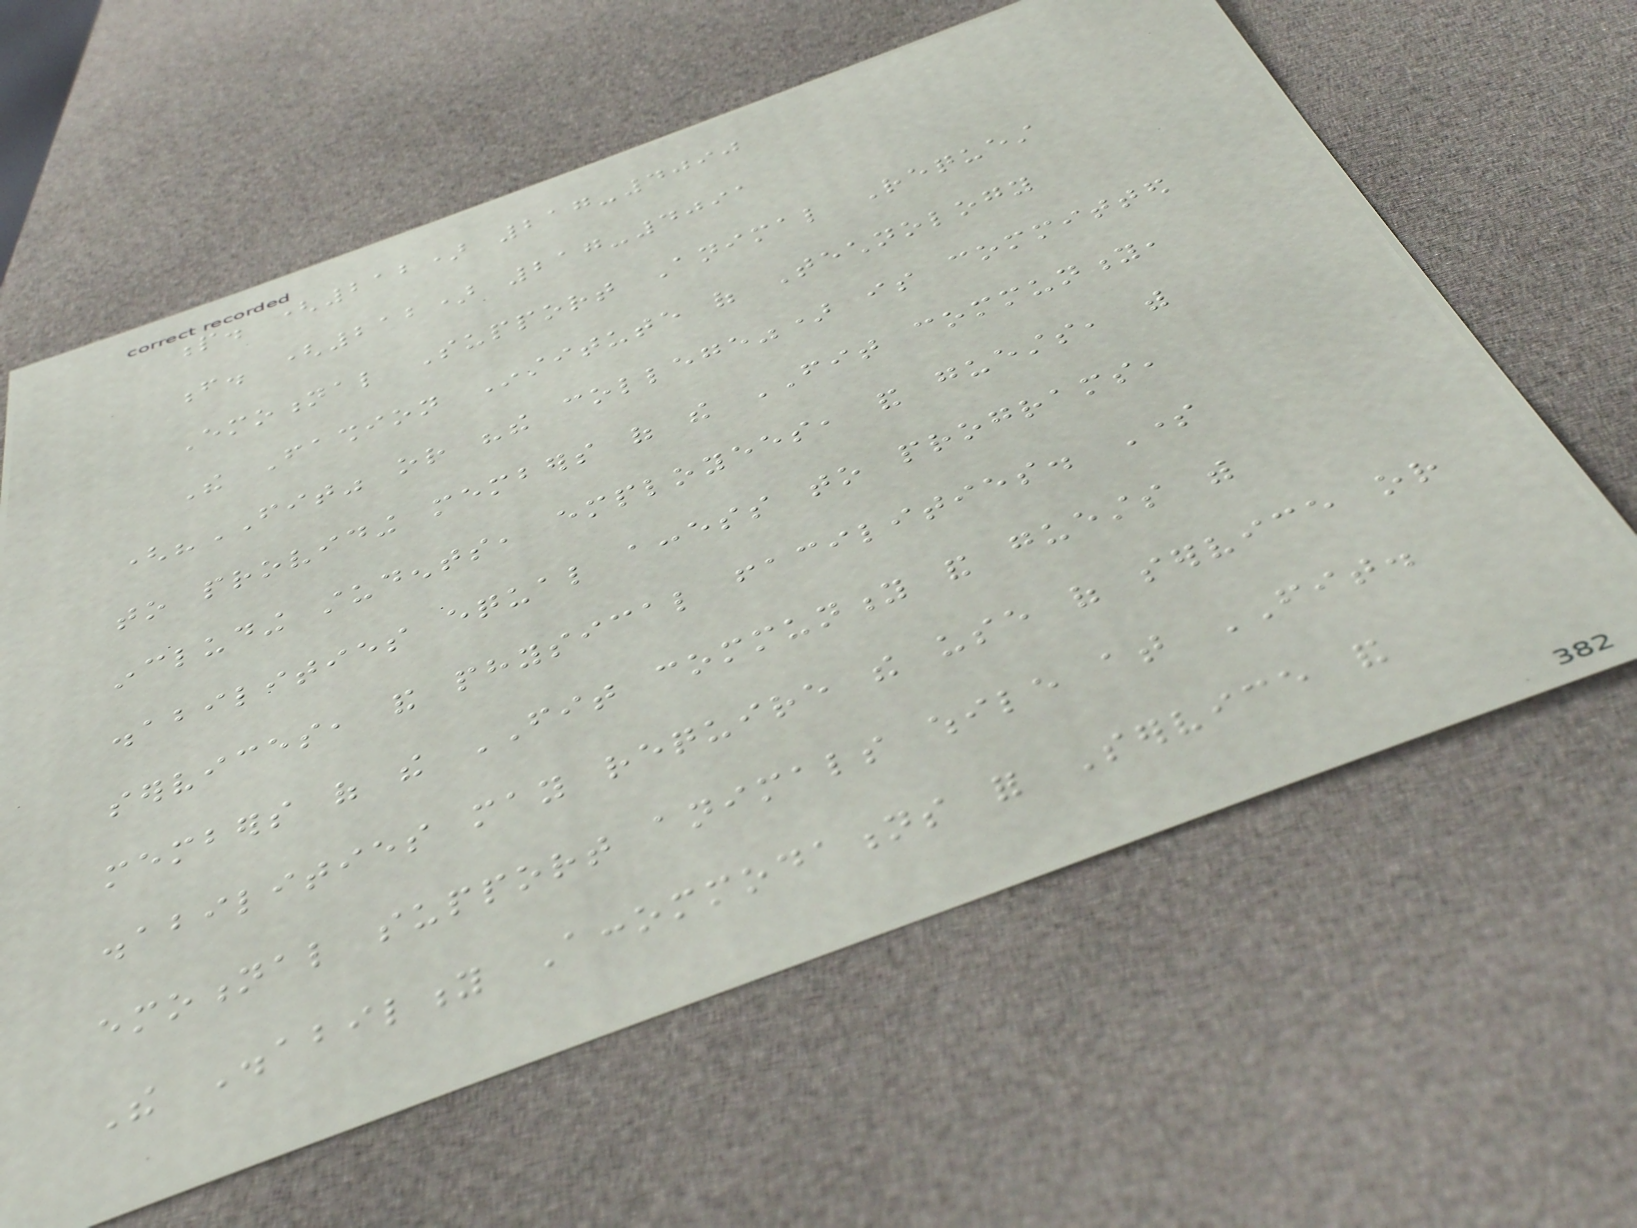p. (212) 217-4090
f. (212) 217-4091
Emotional Support Animal Request
The Fashion Institute of Technology
("FIT" or "the college") is committed
to providing members of the FIT community,
including students, employees, and guests, with
disabilities equal access to programs,
services, and physical facilities. Some
members of the FIT community and guests with
disabilities may require the use of service or
emotional support animals while at FIT.
The Disability Accommodations for Service and
